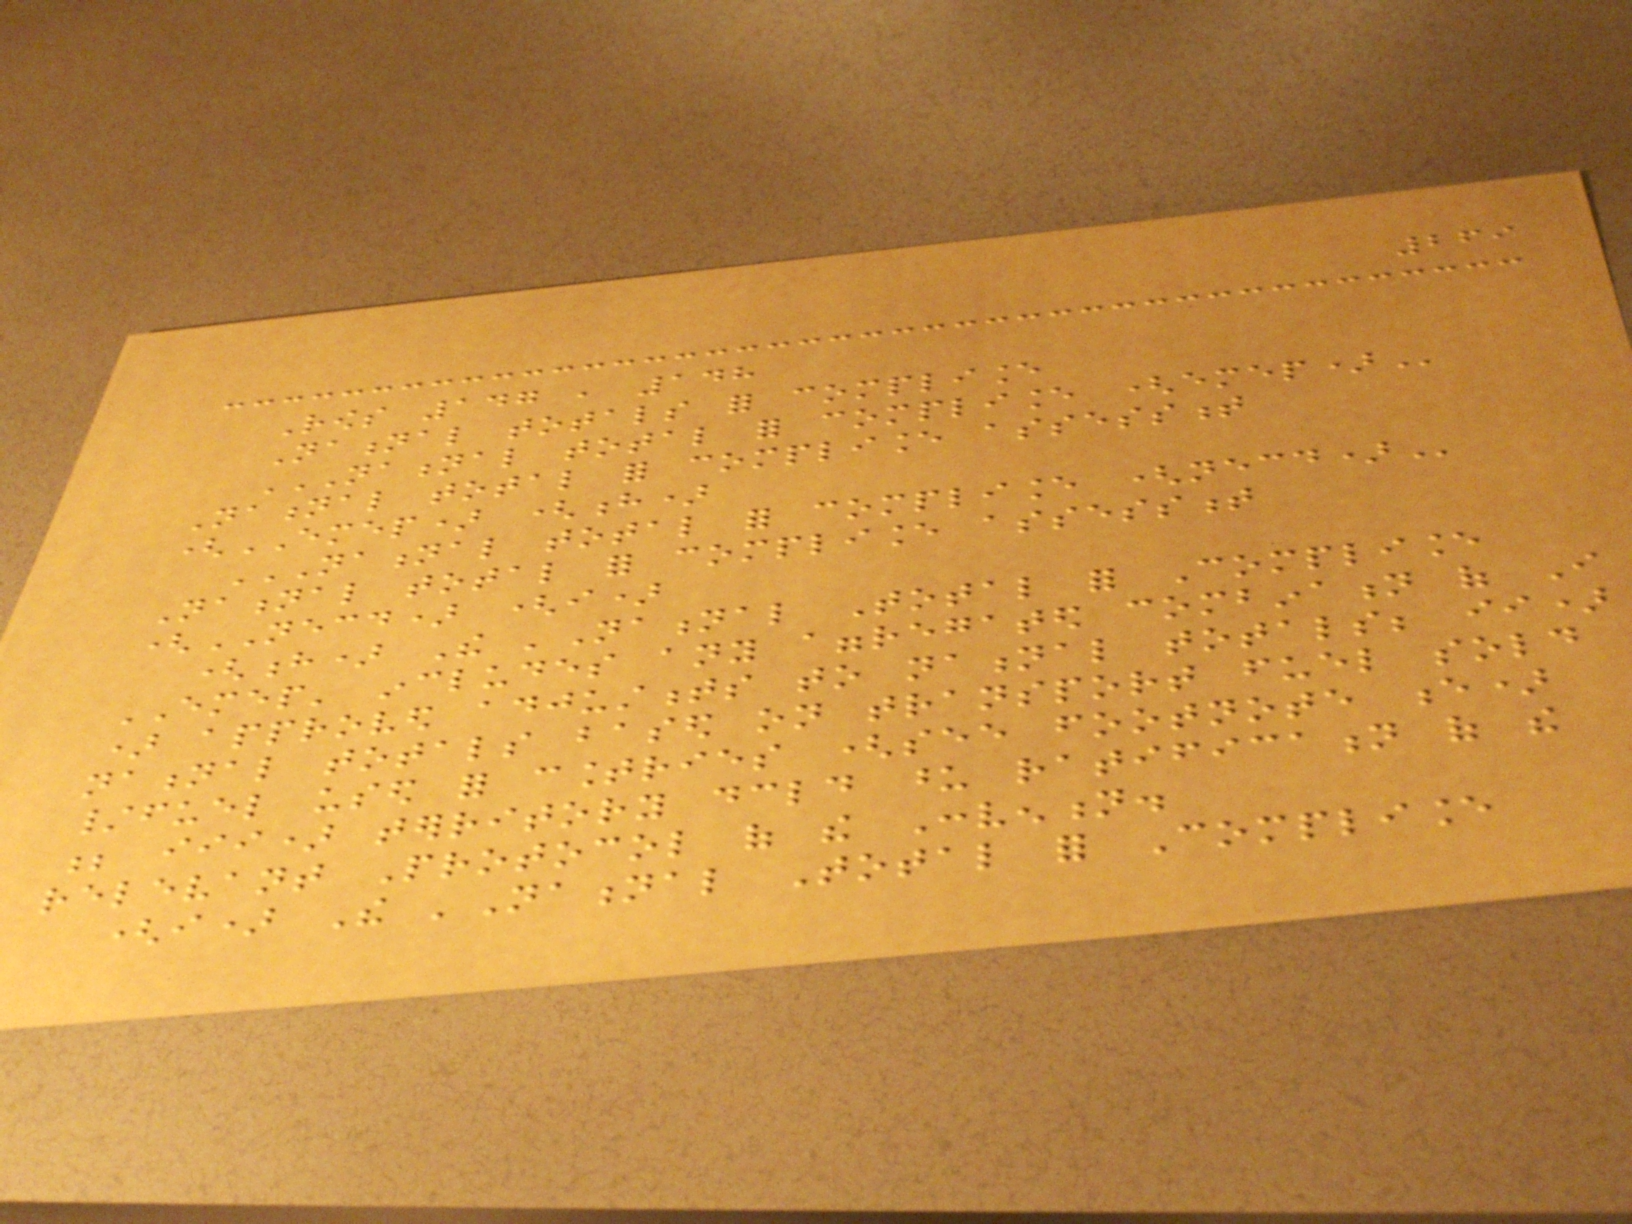269
Rows 147 , 148
National totals for compliance
NATIONAL TOTAL FOR COMPLIANCE (EMEP)
National total for compliance assessment
(EMEP) (h)
NATIONAL TOTAL FOR COMPLIANCE (NECD)
National total for compliance assessment
(NECD) (i)
(h) The 'National Total for Compliance
EMEP' includes any aggregated combination of I
) approved adjustments to national totals; ii)
national totals based on transport fuel sold
/fuel used for countries (see footnote e)
; iii) territory declared upon ratification of the
relevant Protocol of the Convention.
(i) The 'National Total for Compliance
